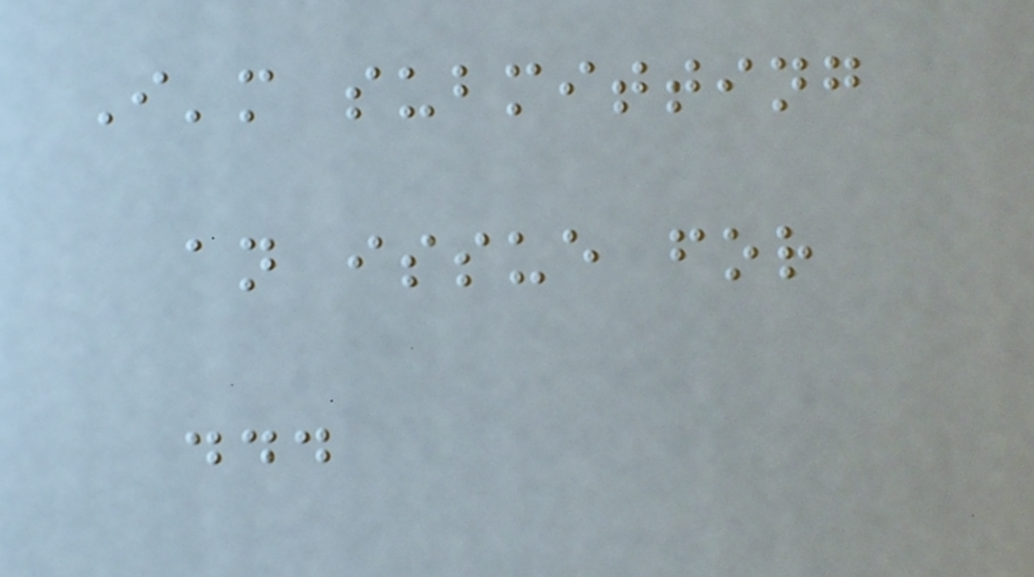I'm submitting
an issue for
...
